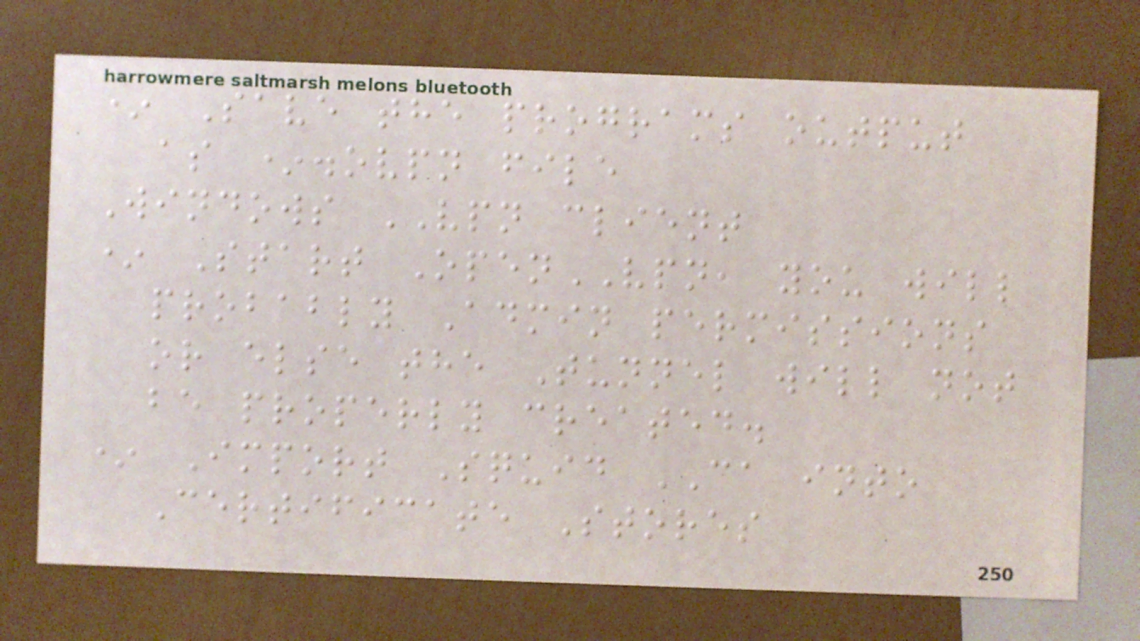* Save the programs output
as *.ovpn file
Windows VPN client
* Start OpenVPN, you will
probably Admin permissions
or else the Tunnel will not
be properly created.
* Import Squid CA into
Certificate Stores
